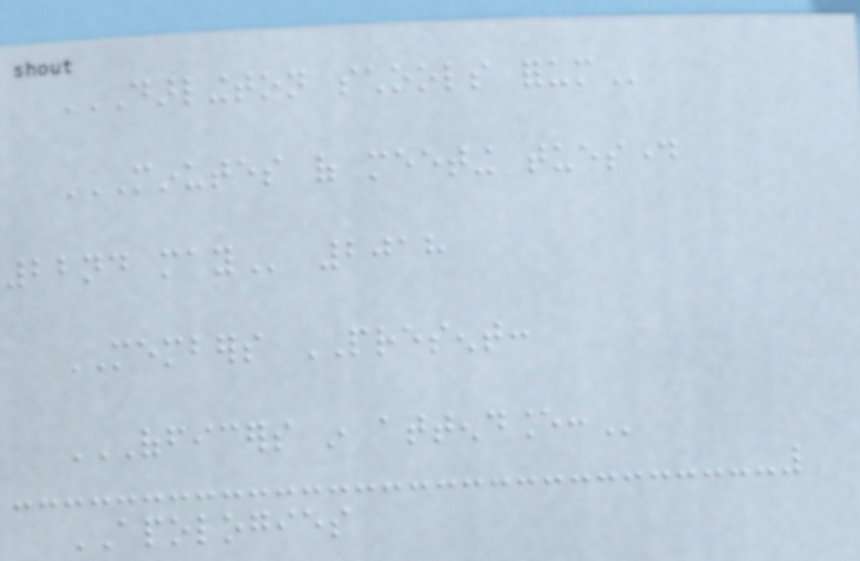DARLINGTON SCHOOLS FORUM
MINUTES OF MEETING TUESDAY
22ND MAY 2018
MEMBERS PRESENT:
OFFICERS IN ATTENDANCE:
APOLOGIES
